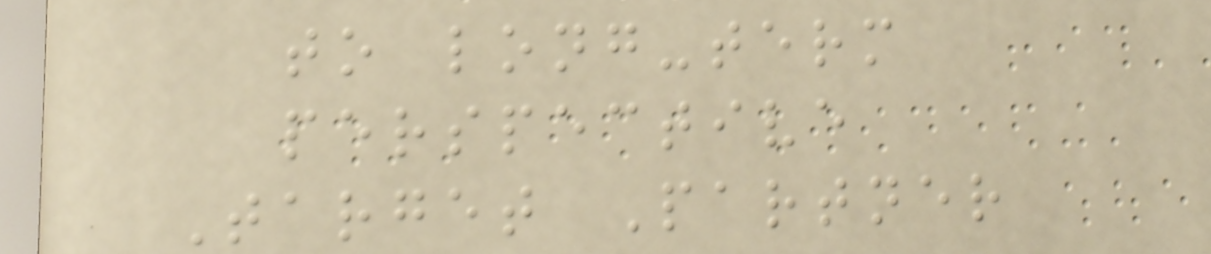to long-term
perspective
Target Partner
